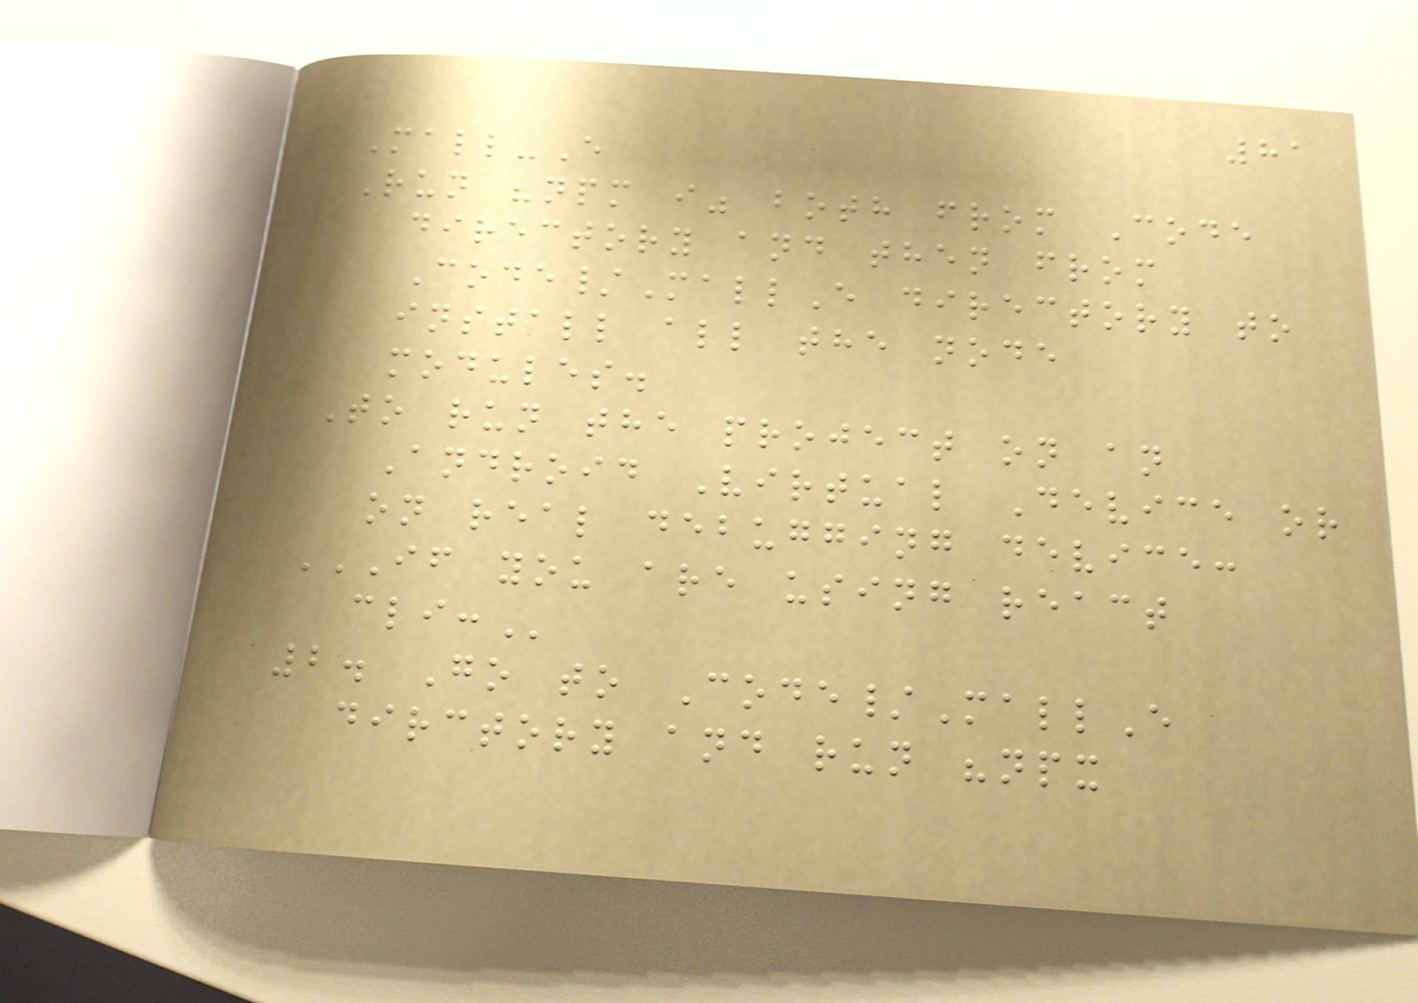81
Mall-E
Run "npm i" both from Code
directory and then from
Code/MallE directory to
install all the node
modules.
To run the project on an
Android Virtual Device or
on real debugging device:
IF YOU ARE USING REACT
CLI:
2. Go to Code/MallE
dirctory and run "npx
